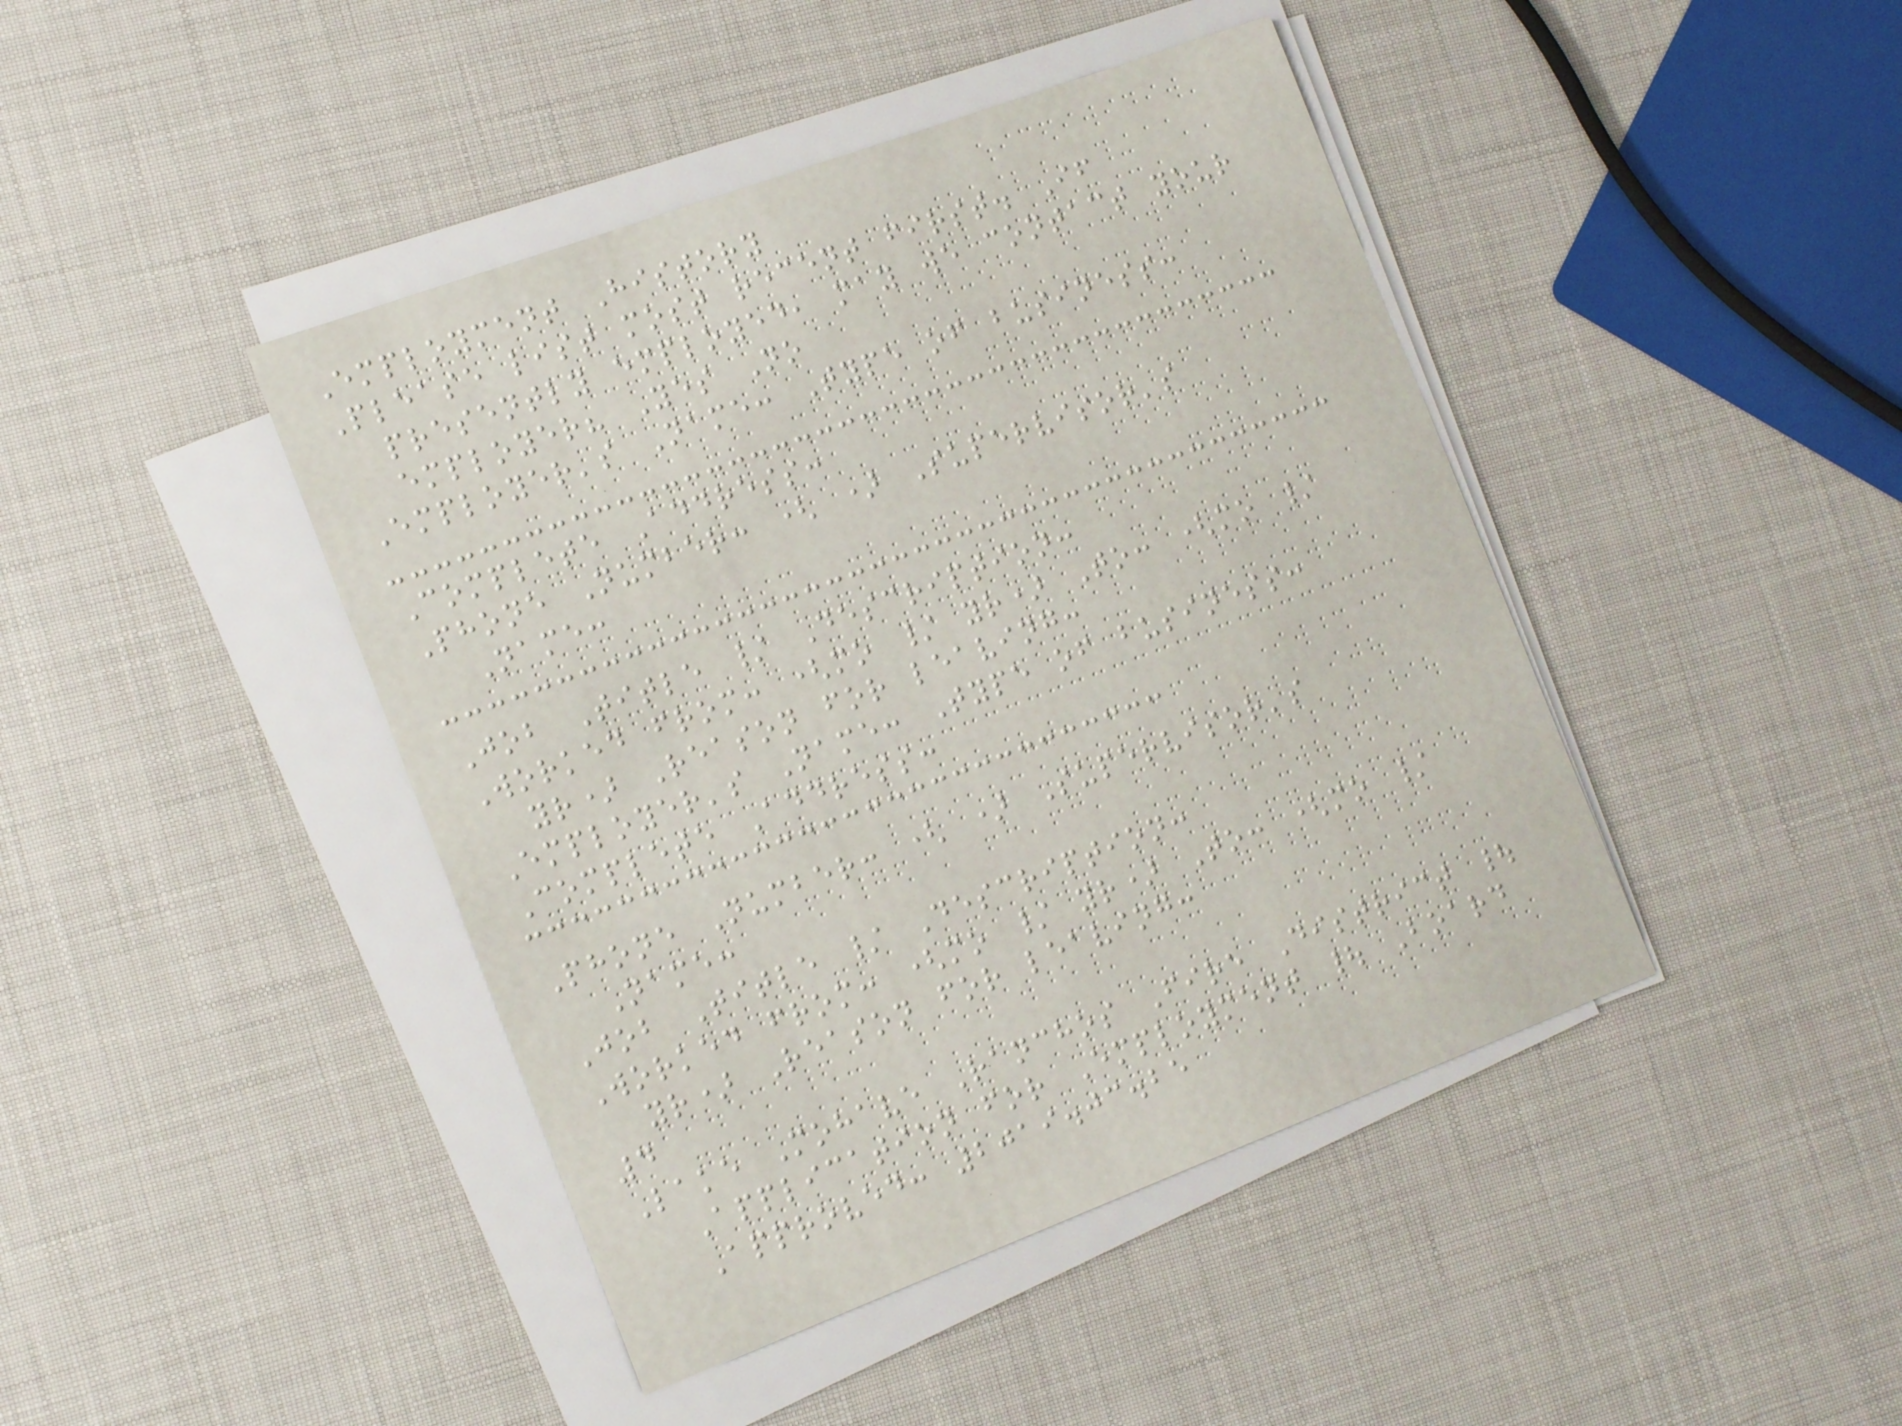Employment History
Please list most recent first. If
presently employed, may we contact your
employer? Yes No
Employer's Name: Type of business:
Complete Address:
Phone Number: ( ) Supervisor's
Name:
Job Title / Description:
Worked from: (mo / yr) To: (mo /
yr) Reason for leaving:
Employer's Name: Type of business:
Complete Address:
Phone Number: ( ) Supervisor's
Name:
Job Title / Description:
Worked from: (mo / yr) To: (mo /
yr) Reason for leaving:
4
Lake Mohave Ranchos Fire District |
Application for Employment | Board
Approved: 2019.03.25
